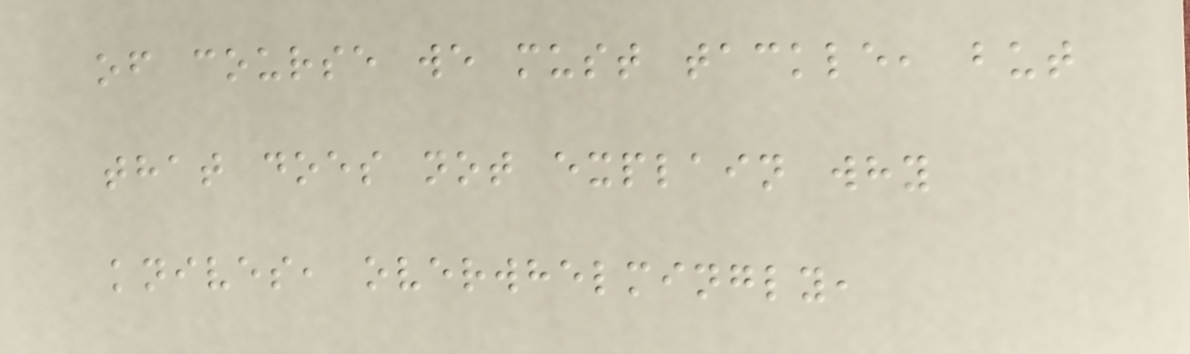of course we must tackle, but
that does not explain why
knives, overwhelmingly,
